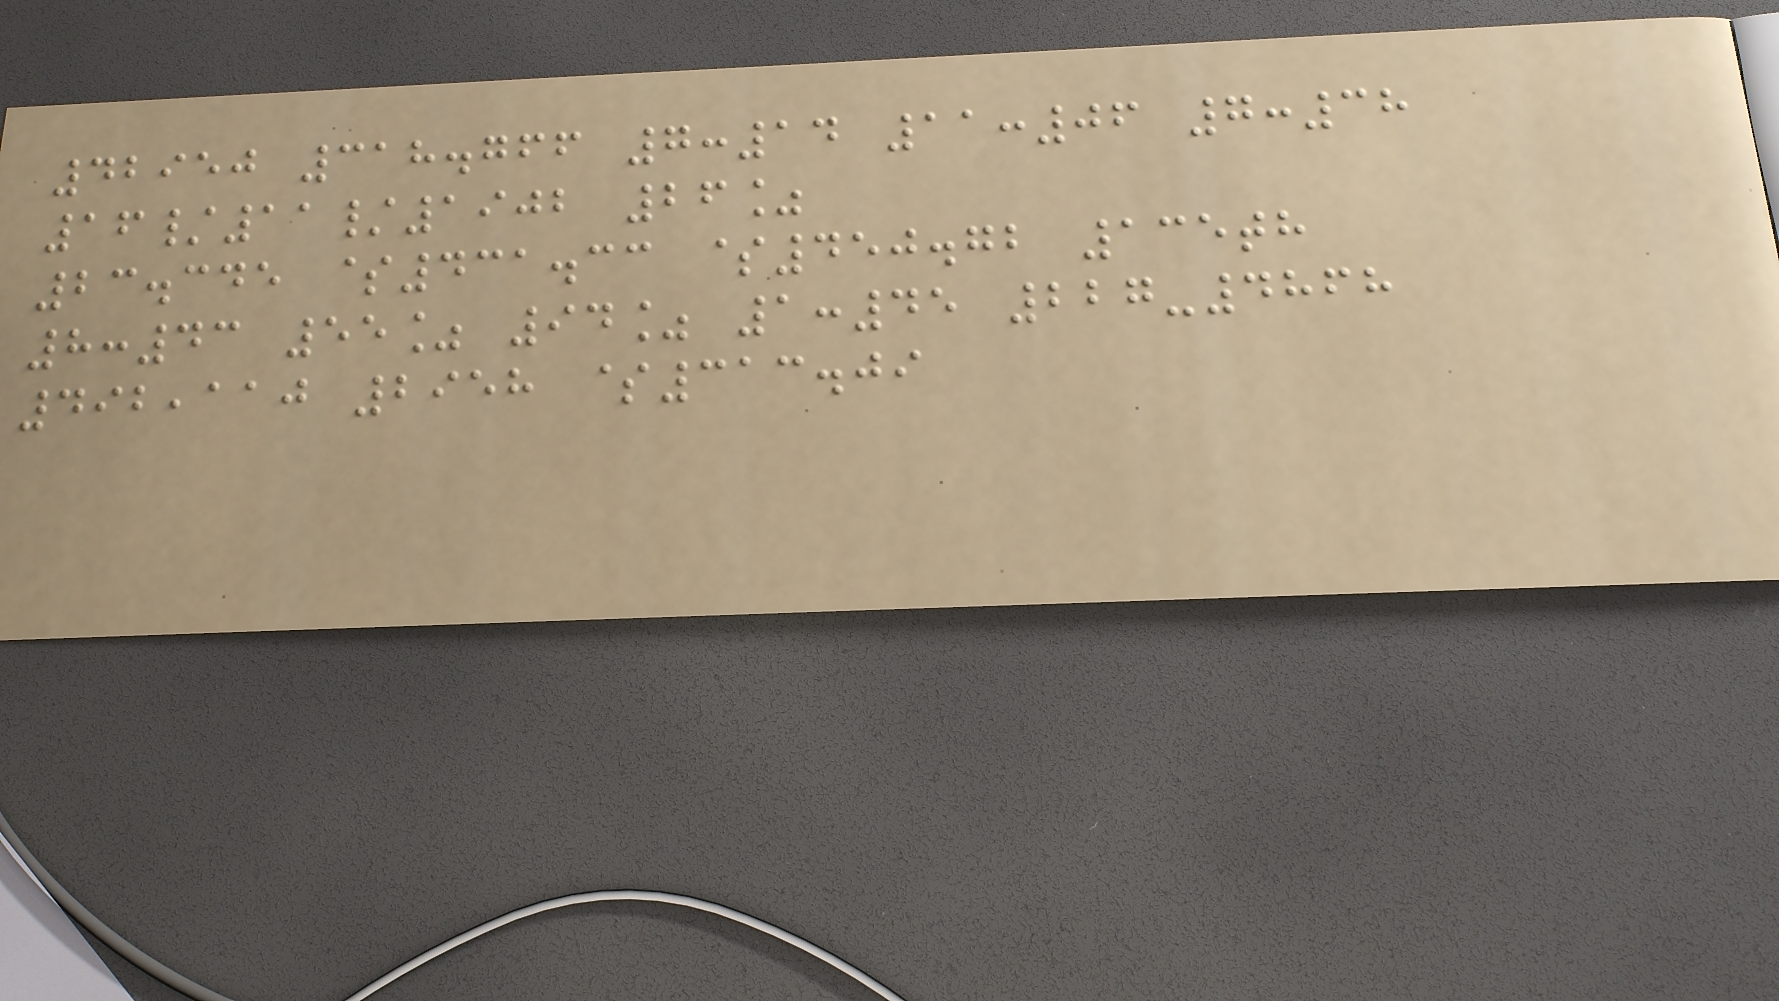42950 318.766 7:14 11:06 7:38
16/11/1902 26%
23.345 $431.33 $450.72 135th
8:43 55% 94% 1:45 227-4868
492,110 2958 $313.09
